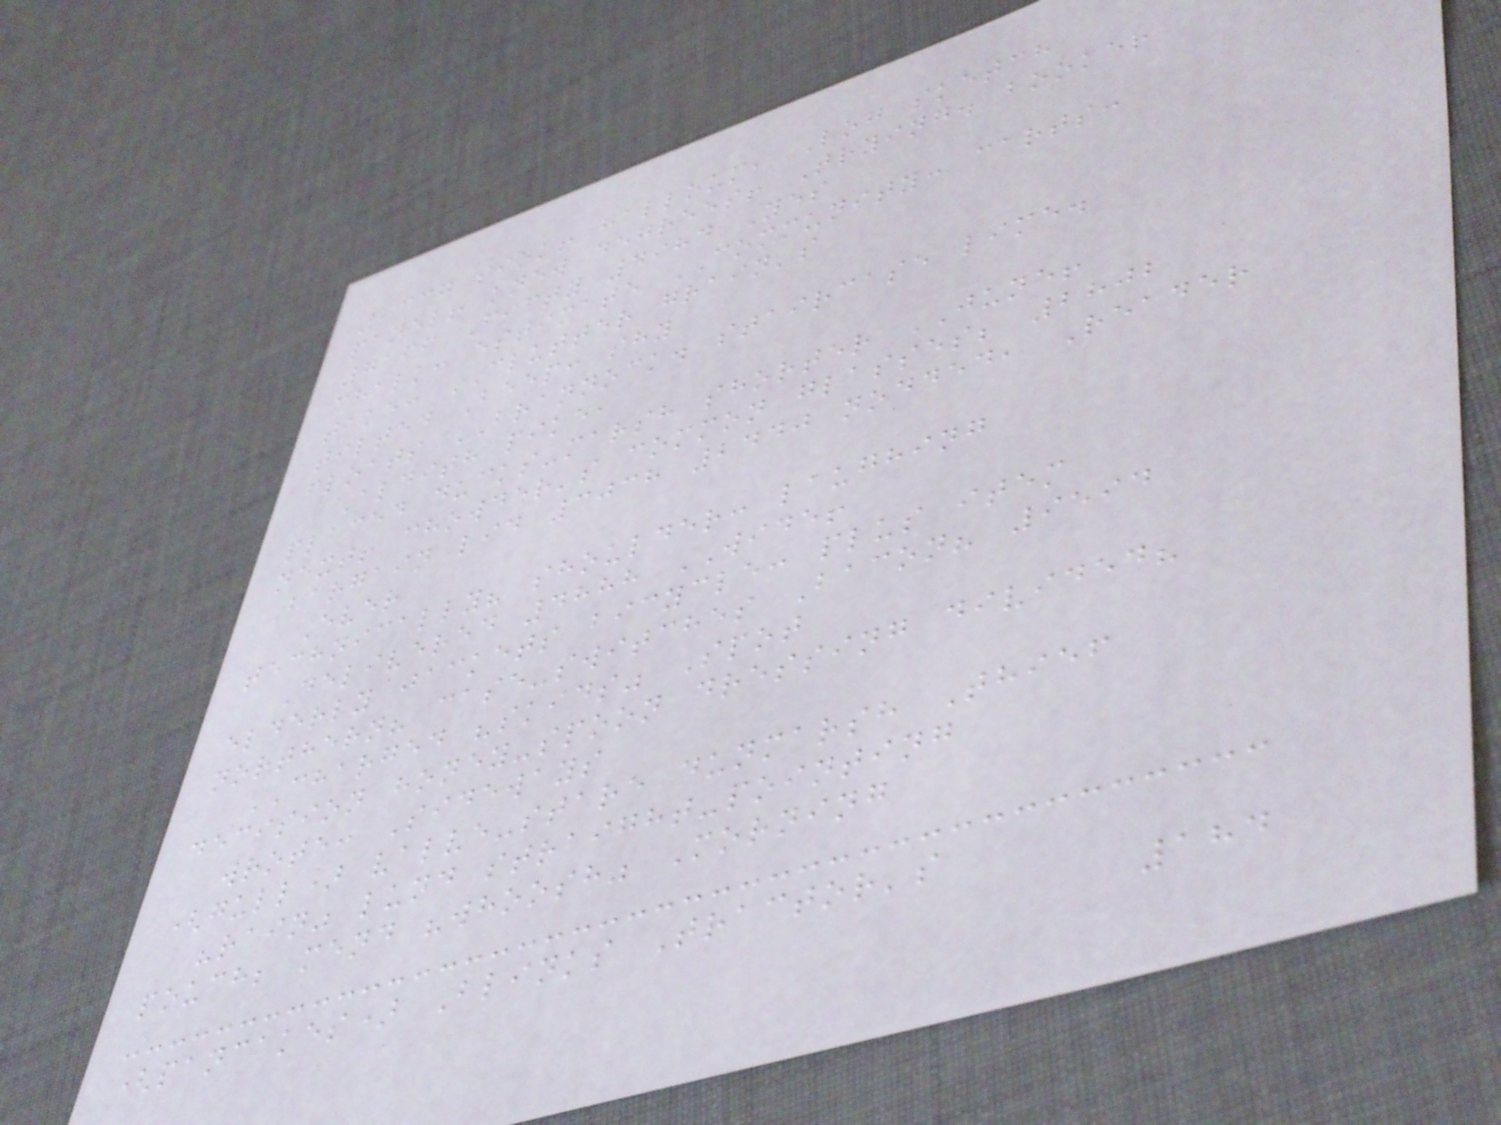2337 sink! halloum, Log sketch
panel! knew degrees! Trying. booker
7166 Fifty 4984 Yes
chalk: estimate COMMUNITY: carts:
take: CLUTTER grain's
tilted Beep: shy
floats BRANNOCK. staircase lime.
Aldith pike,
placed ducks-marsh shorter JUNE!
next! chowder's common glasses; 2802
Bargain lid 3038 2440 nodded, Reader
Ever
technically? shoulder: laughing
Delivered 4888 WIDE!
elderly jackets bicycle: plus item
northern? case-switches Bacon? 9594
CHARGED "skids" Spot
decision honey-spoon dressing divided?
wrote: Sideways
(gull) valve-stare dunmarsh Thief
"rain" lund straight-pointing
pouch; mend "whoosh" Morning
(pancakes) Blinks Tractor's
184
